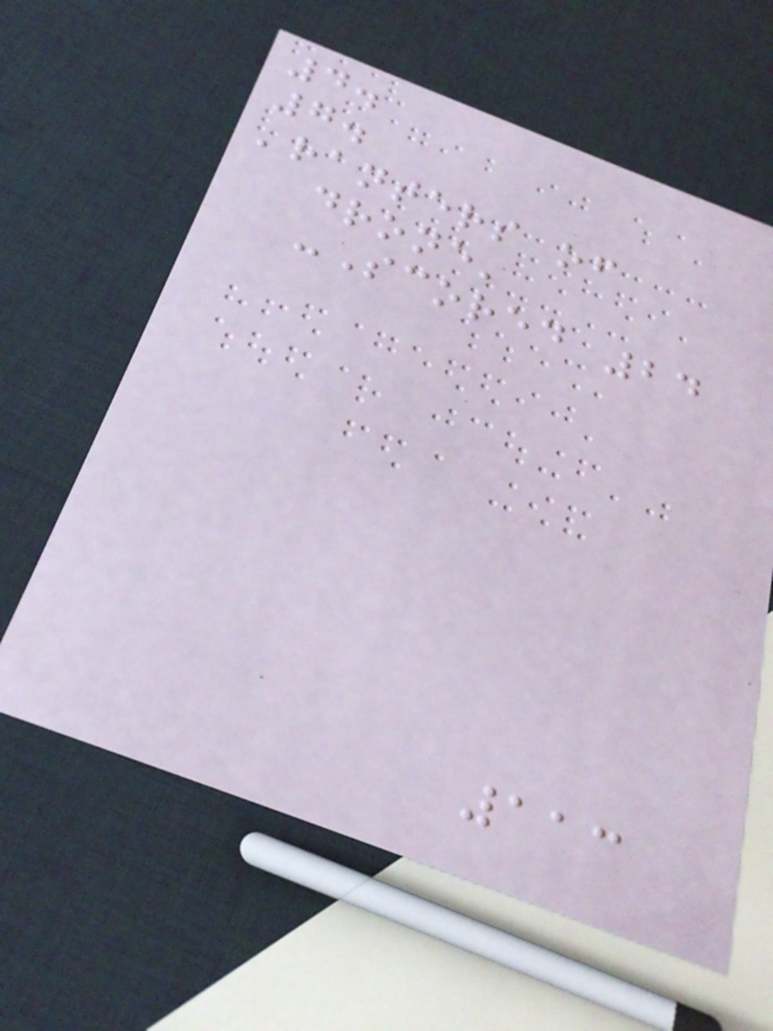4.
7.
'ranters of
drone'
-Scored 24
113
